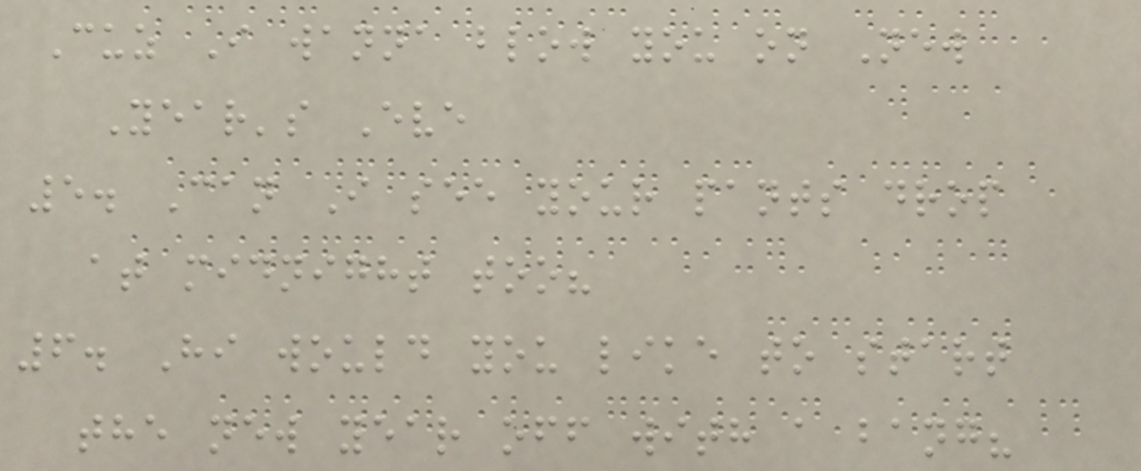Cuz I wanna blow you on New
Year's Eve
5. Can I see your pants drop
at midnight too?
6. Hi would you like to start
the new year off with a bang?
